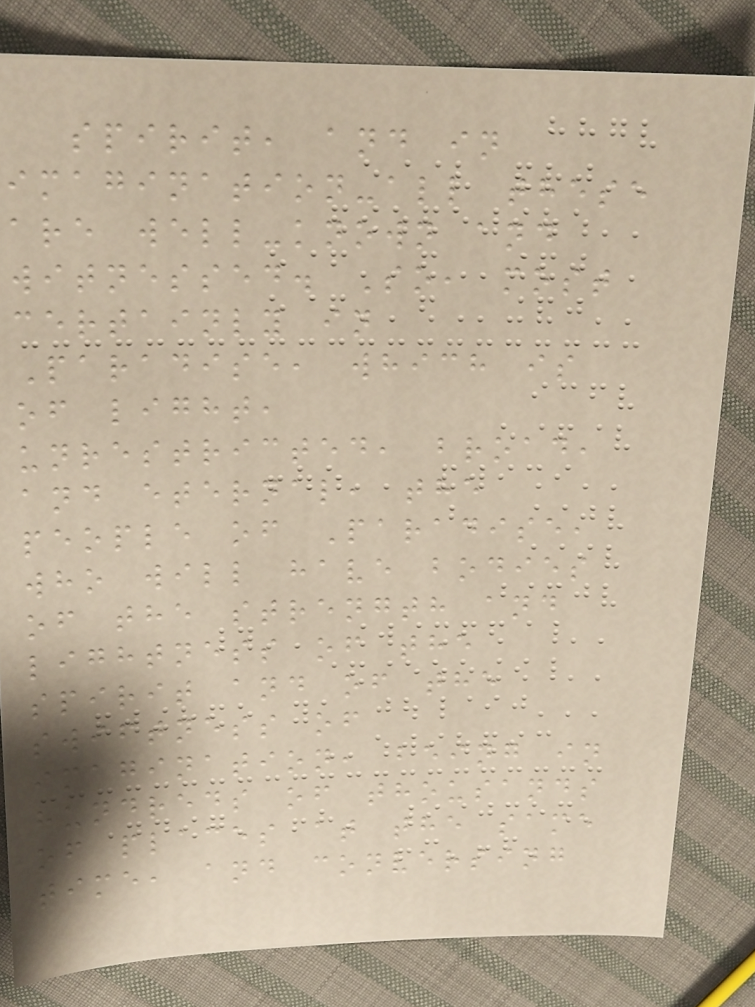spirit, and in
imagination-all these
are well-known and
witnessed. So, most
certainly in
Paradise, which is
of light,
unrestricted, broad,
and eternal, the
people of Paradise,
who will have bodies
of the strength and
lightness of the
spirit and of the
swiftness of
imagination, being in
hundreds of thousands
of places at the same
time, and conversing
